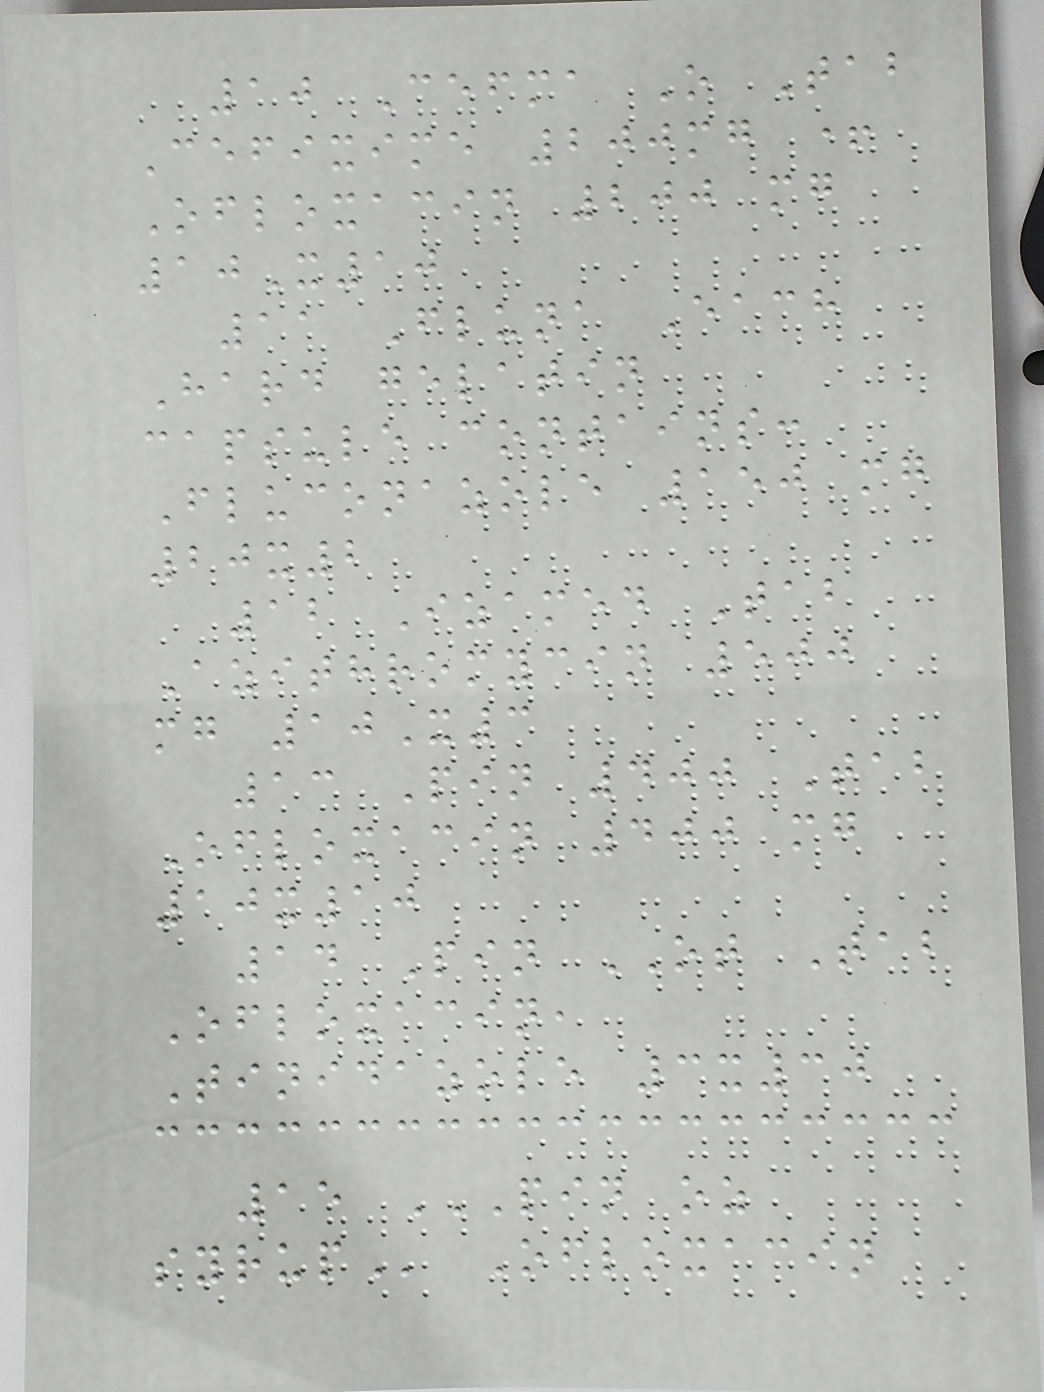10 Cefma O Tab
Cefixime 200mg +
Ofloxacin 200 mg
10X10
11 Fluna Each
Hard gelatin
capsule contains:
Fluconazole 150 mg
20x2
12 Izamed Tab
Azithromycin 500
mg 10X3
13 Pin 400 Tab
Ofloxacin 400 mg
10x10
14 Pin OT Tab
Ofloxacin,
Tinidazole 3x30
15 PIN OZ
SYRUP Ofloxacin
